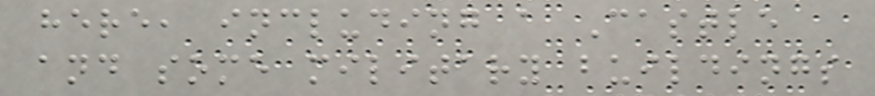here, including a Castle
and some military buildings
